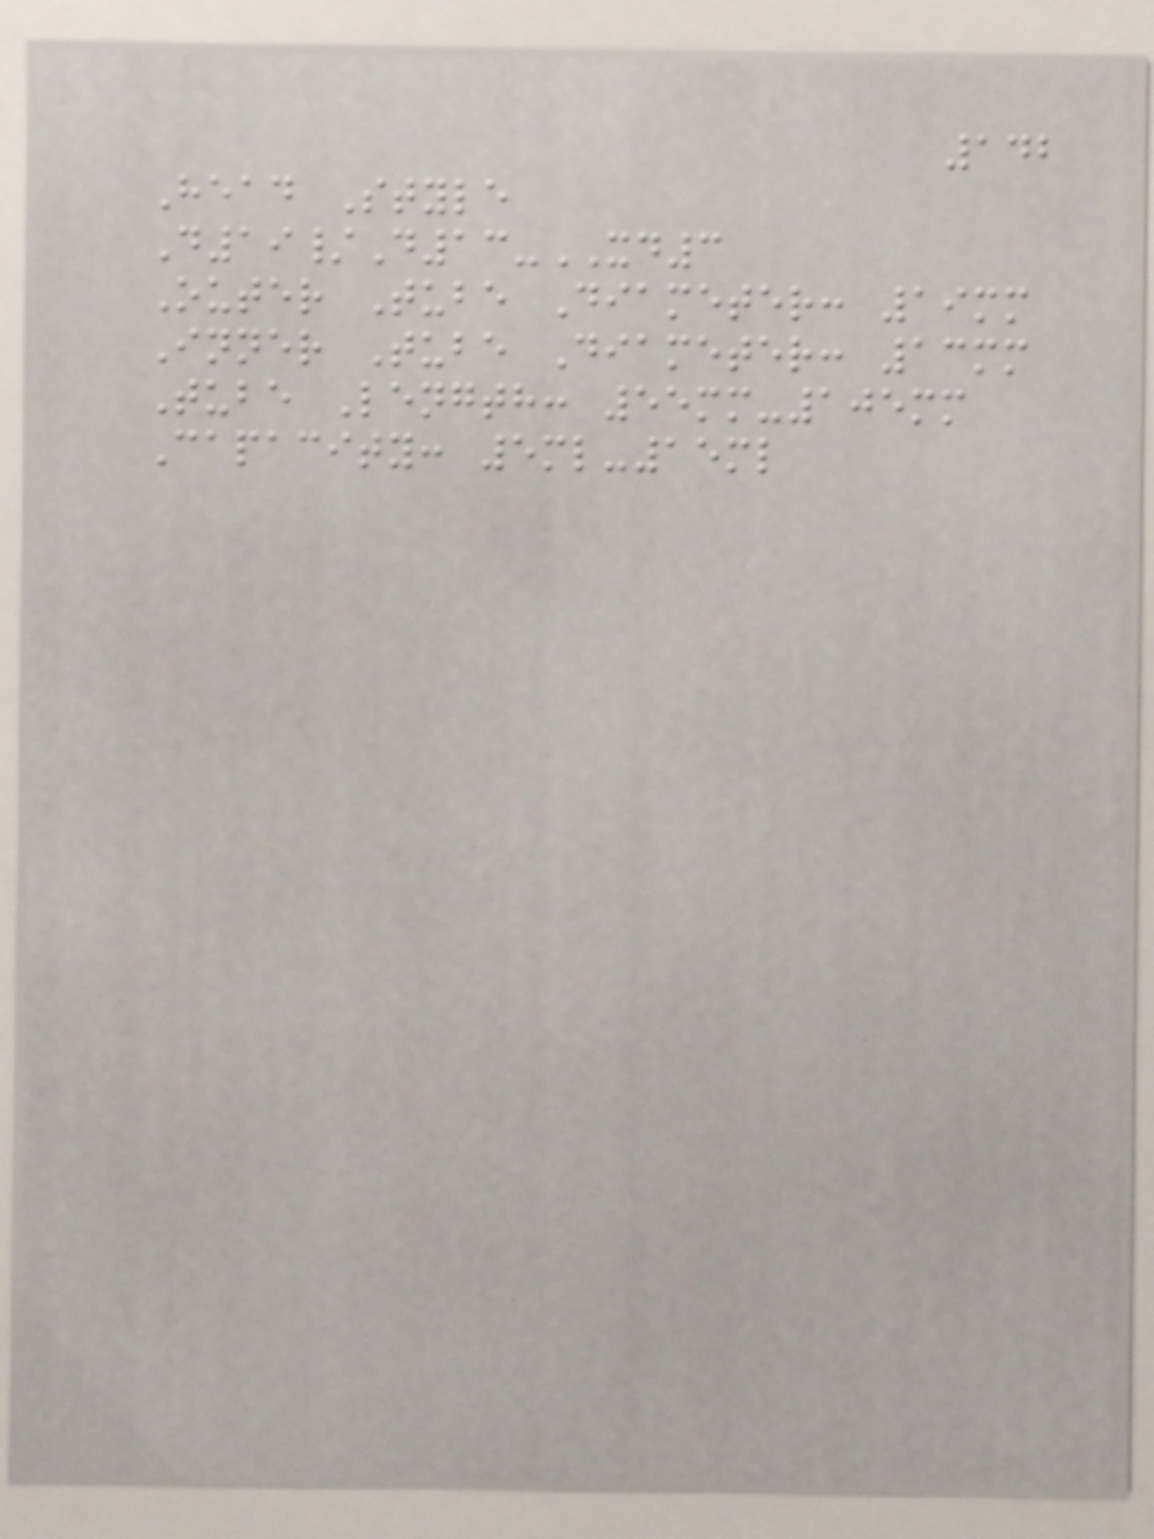142
Head Style
D19/D13-XD3
Outer Tube Diameter: 19mm
Inner Tube Diameter: 13mm
Tube Length: 55mm-105mm
Capacity: 5ml-15ml
